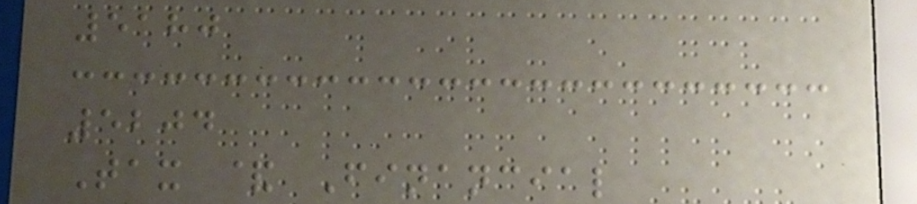5180
5204
Tax & Financial
